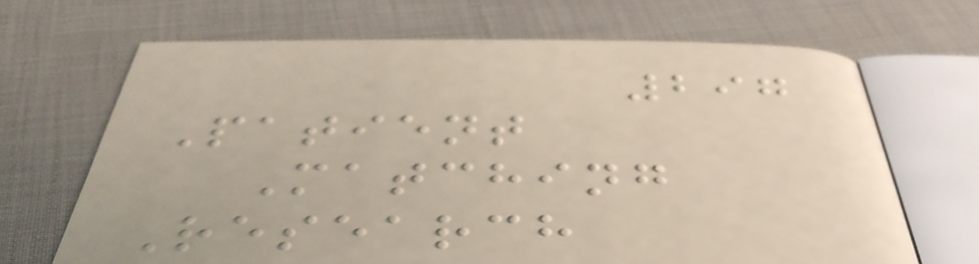297
Patient
Matching
Research
